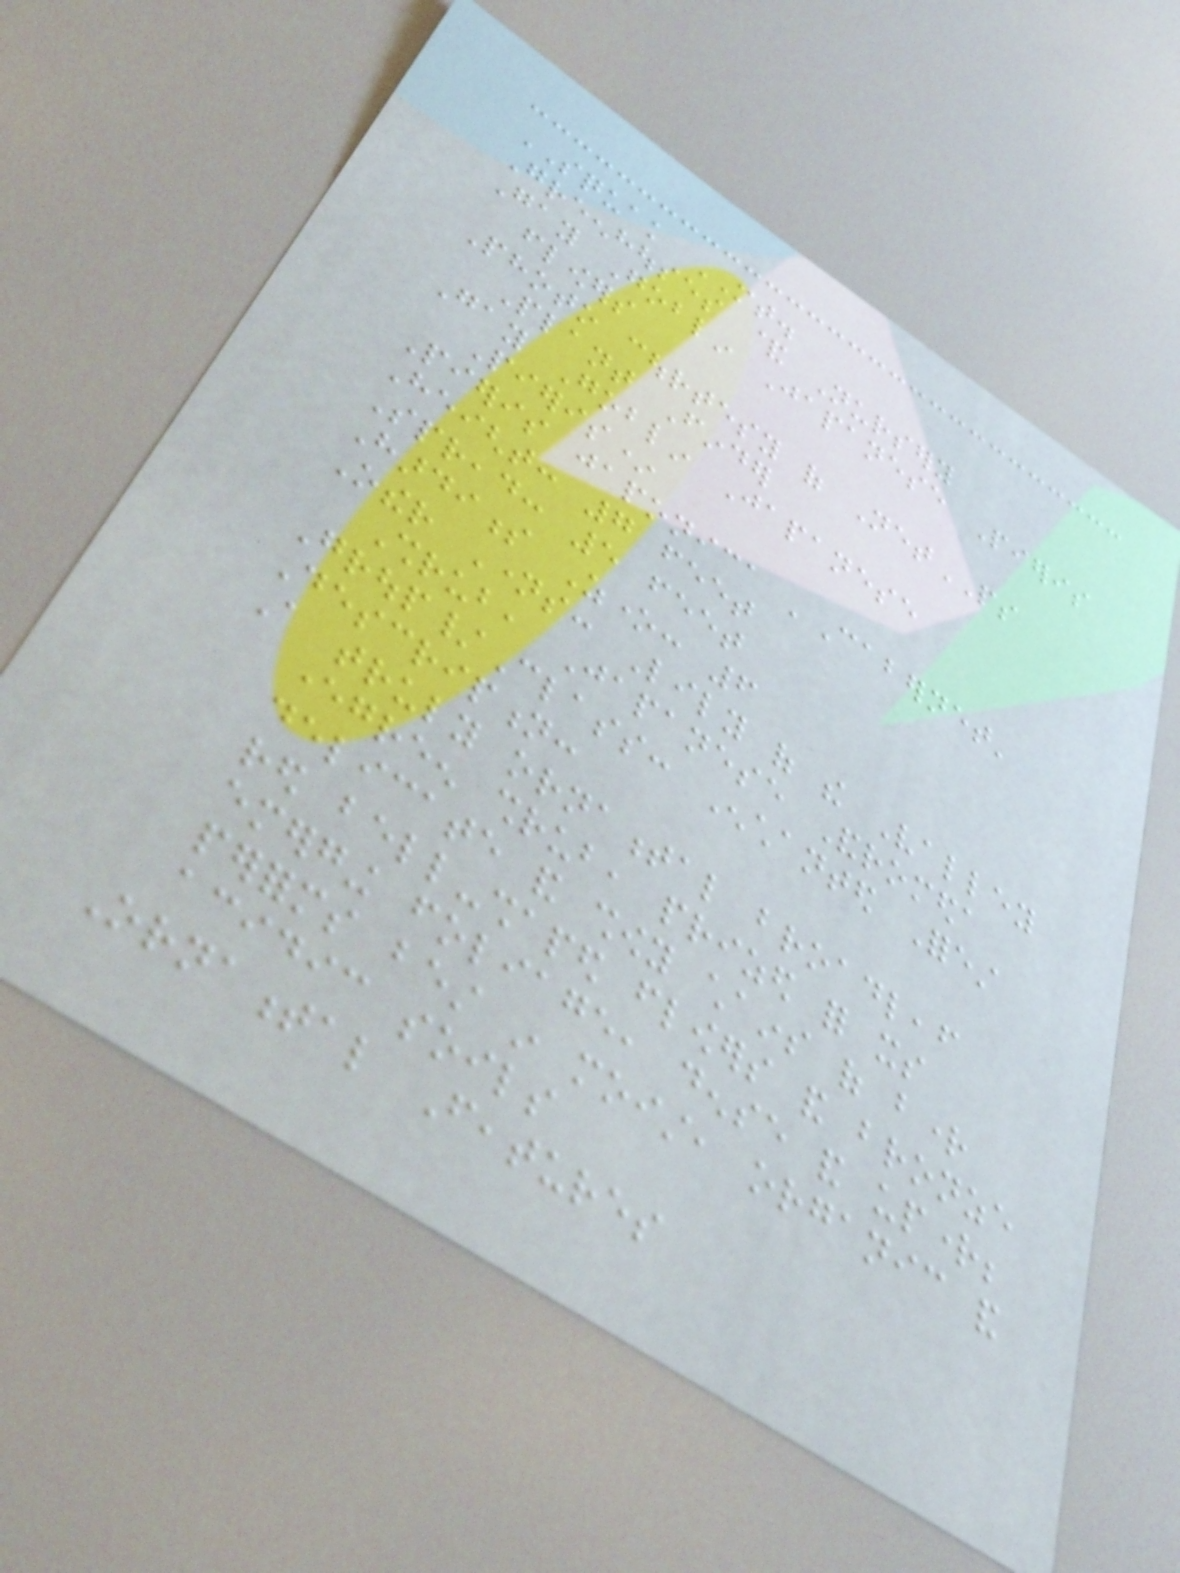SQUAK MT.
Greenhouses & Nursery
Gay Goblin Japanese Pieris
flowers
Photo courtesy of NetPS
Plant Finder
Gay Goblin Japanese
Pieris*
Pieris japonica 'Cabernet'
Height: 7 feet
Spread: 5 feet
Hardiness Zone: 6
Other Names: Lily of the Valley
Shrub, Japanese Andromeda
Group/Class: Enchanted Forest
Description:
A truly ornamental broadleaf
evergreen shrub, prized for its
delicate and showy chains of bright
red bell-shaped flowers and bronze
emerging foliage, dense and upright;
performs best in moist, organic and
acidic soils
Ornamental Features
